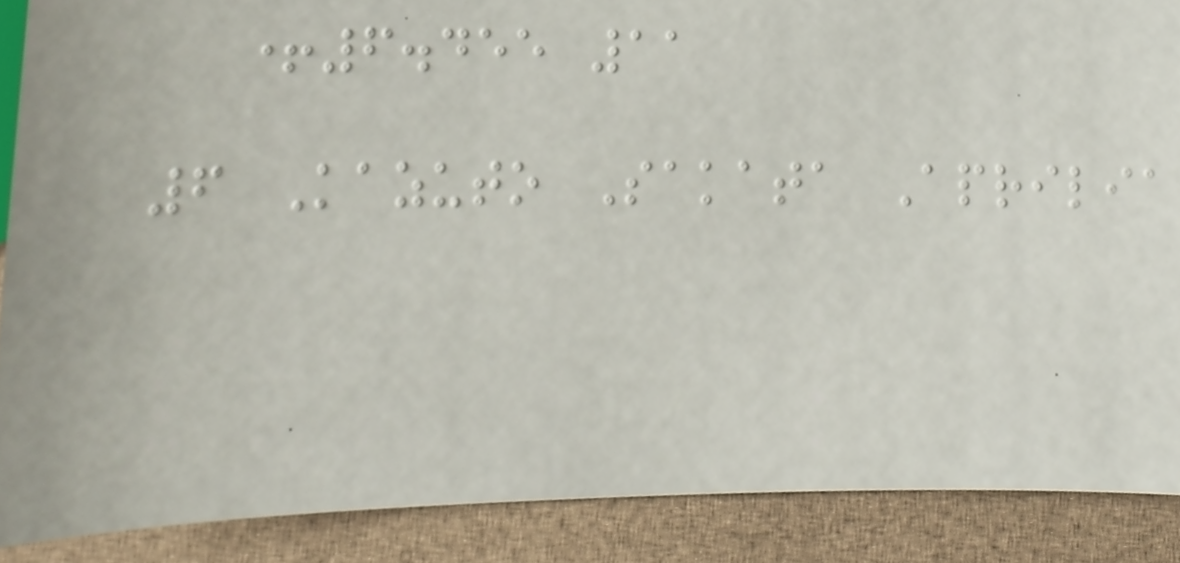+6.455 11
6 Kazuto Sakata Aprilia
